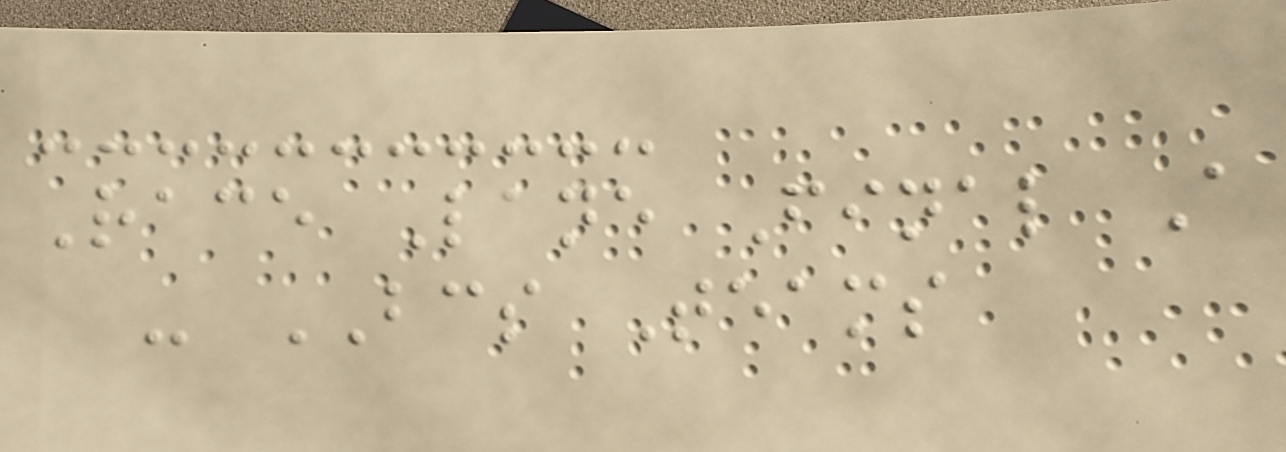Race Lane Final A
- BCS Teams
